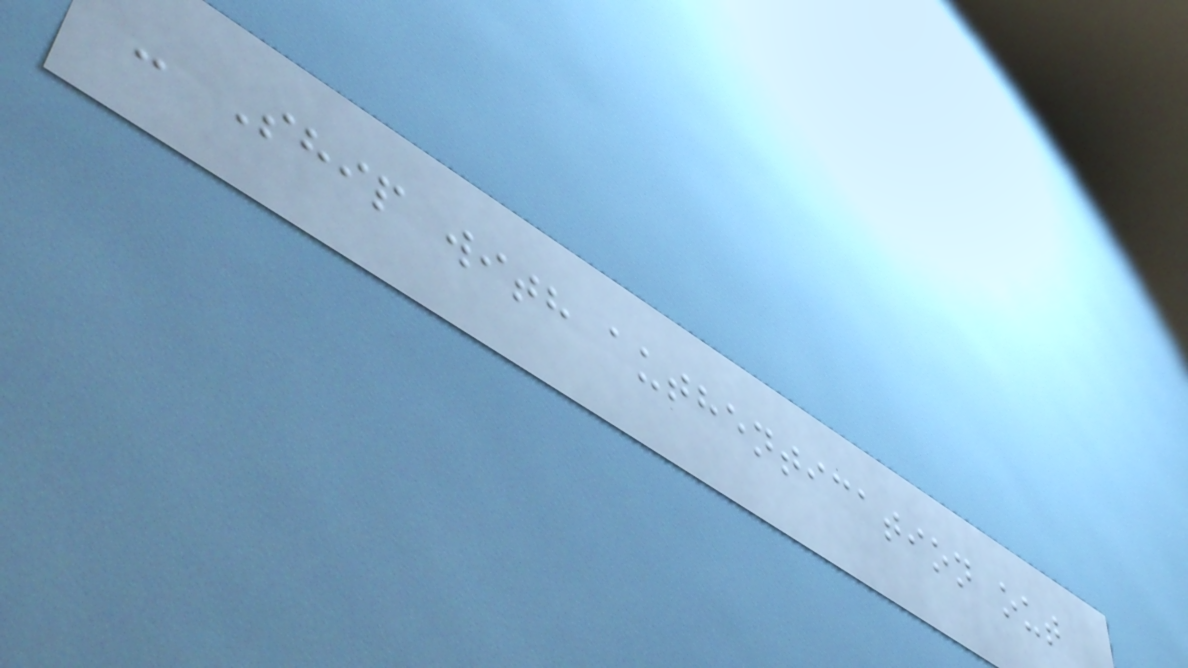- Ship with authentication out
